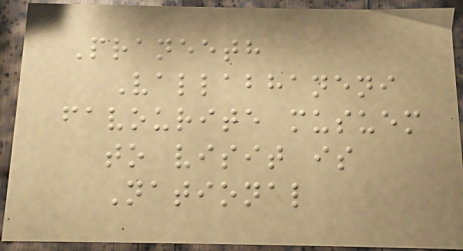Praneeth
Vallabhaneni
favourite musuem
to visit is
National
